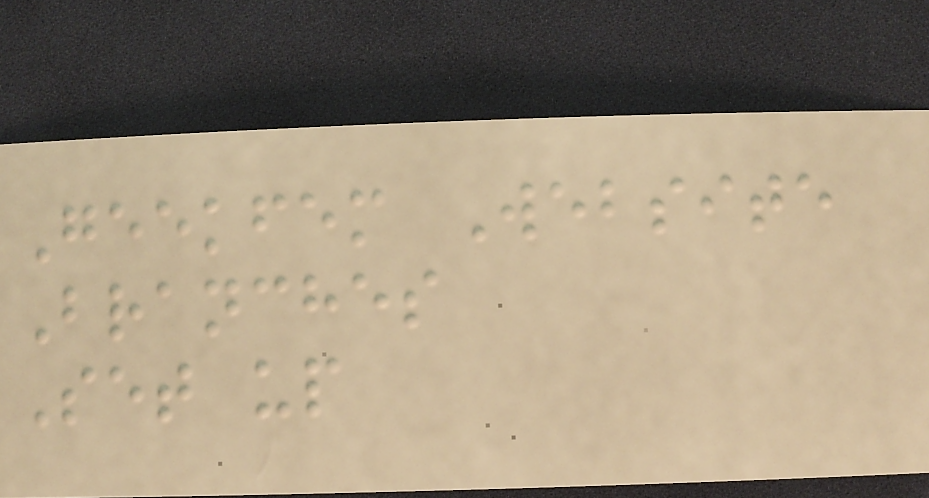Geekfem Website
Branches
Set up
